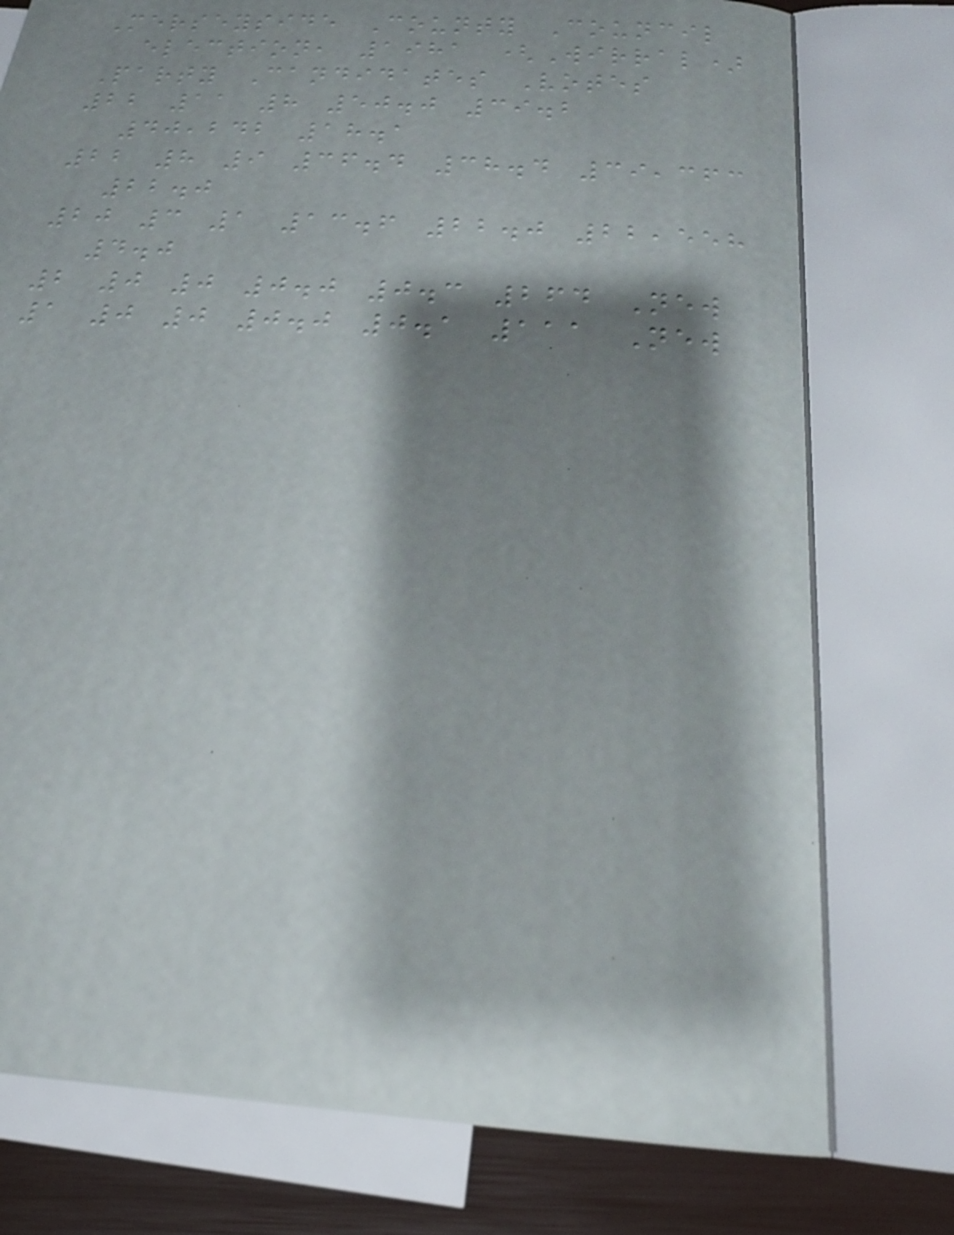Merseyside County Council
election, 1981 (Wirral)
Party Candidates Votes
22 11 8 50.0 39.2
40,242 18.1
22 8 9 36.4 38.4 39,363
22.0
20 3 1 13.6 22.0 22,558
4.0
2 0 0 0.0 0.3 264 New
1 0 0 0.0 0.1 111 New
